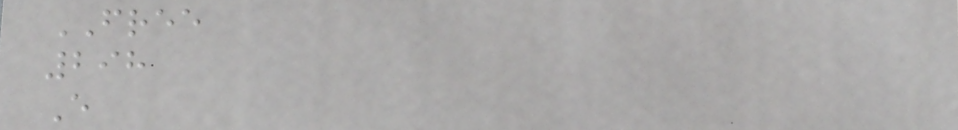FREE
298
E
